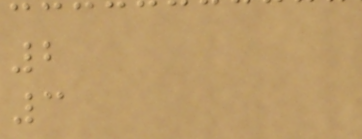2
3
